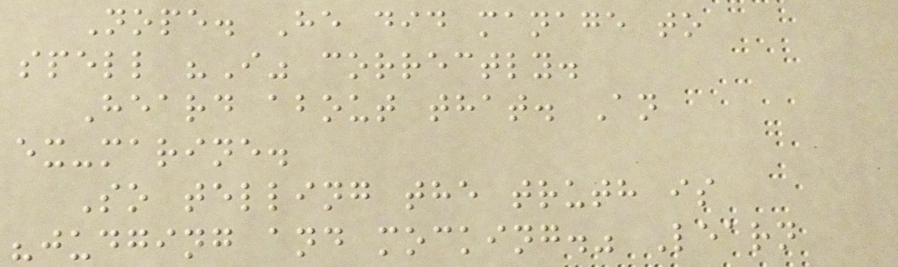Nope. He did manage to
spell "I" correctly.
Heard about that. An
ex-marine.
So telling the truth is
"judging and mocking." Learn
